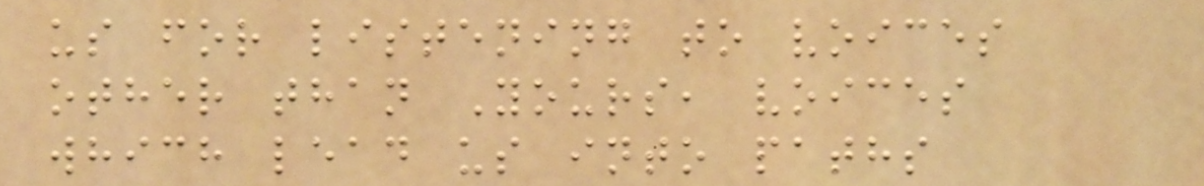us for listening to voices
other than Yours, voices
which lead us into paths
